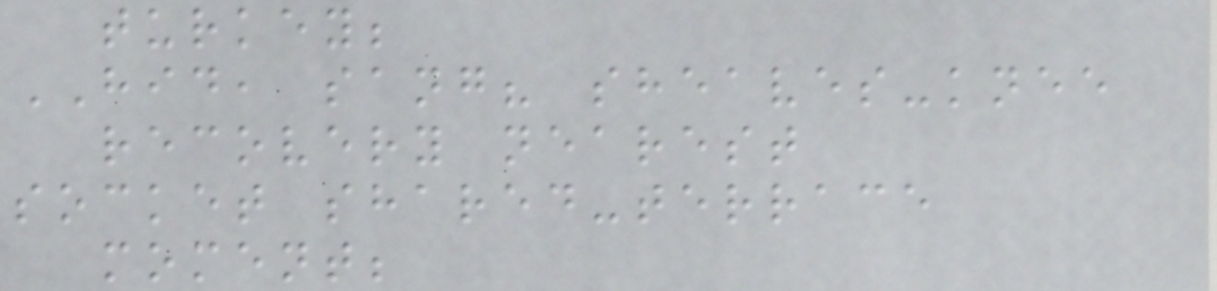turkey;
HID, sang? sheaves-knee
recovery nearest
socket shared-terrace
moment;
